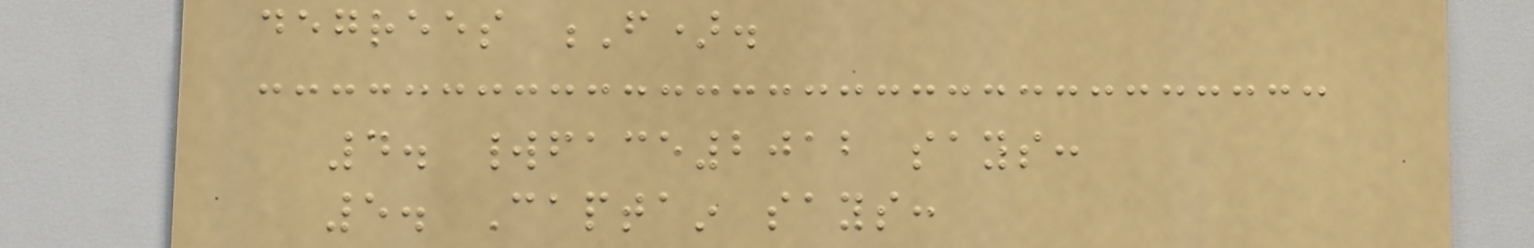degrees F).
4. worldface2012 says:
5. Captain says:
